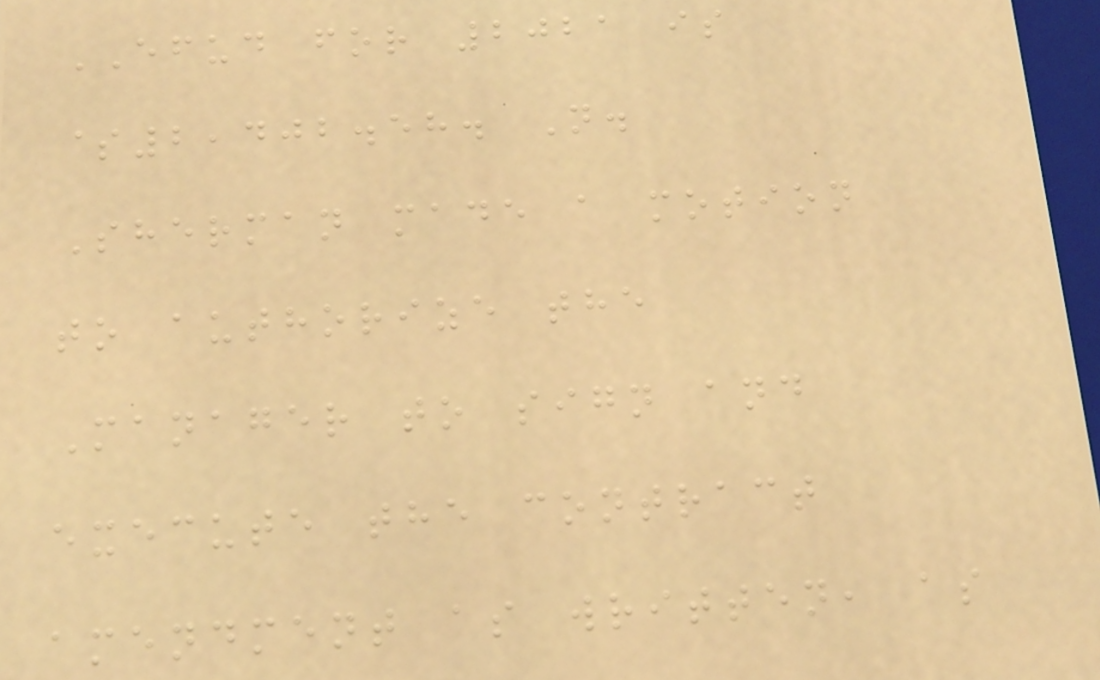EFUD for 2021 is
$2,402.58. N.
Sherman made a motion
to authorize the
Manager to sign and
execute the contract
amendment as written, as
